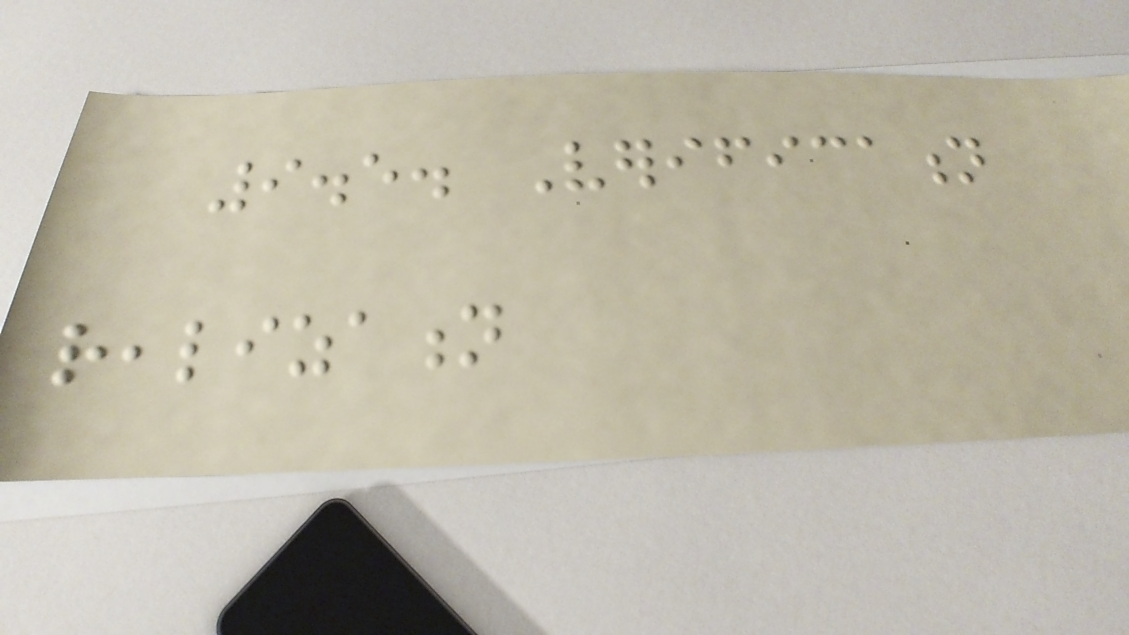9.5. Verification
realization
